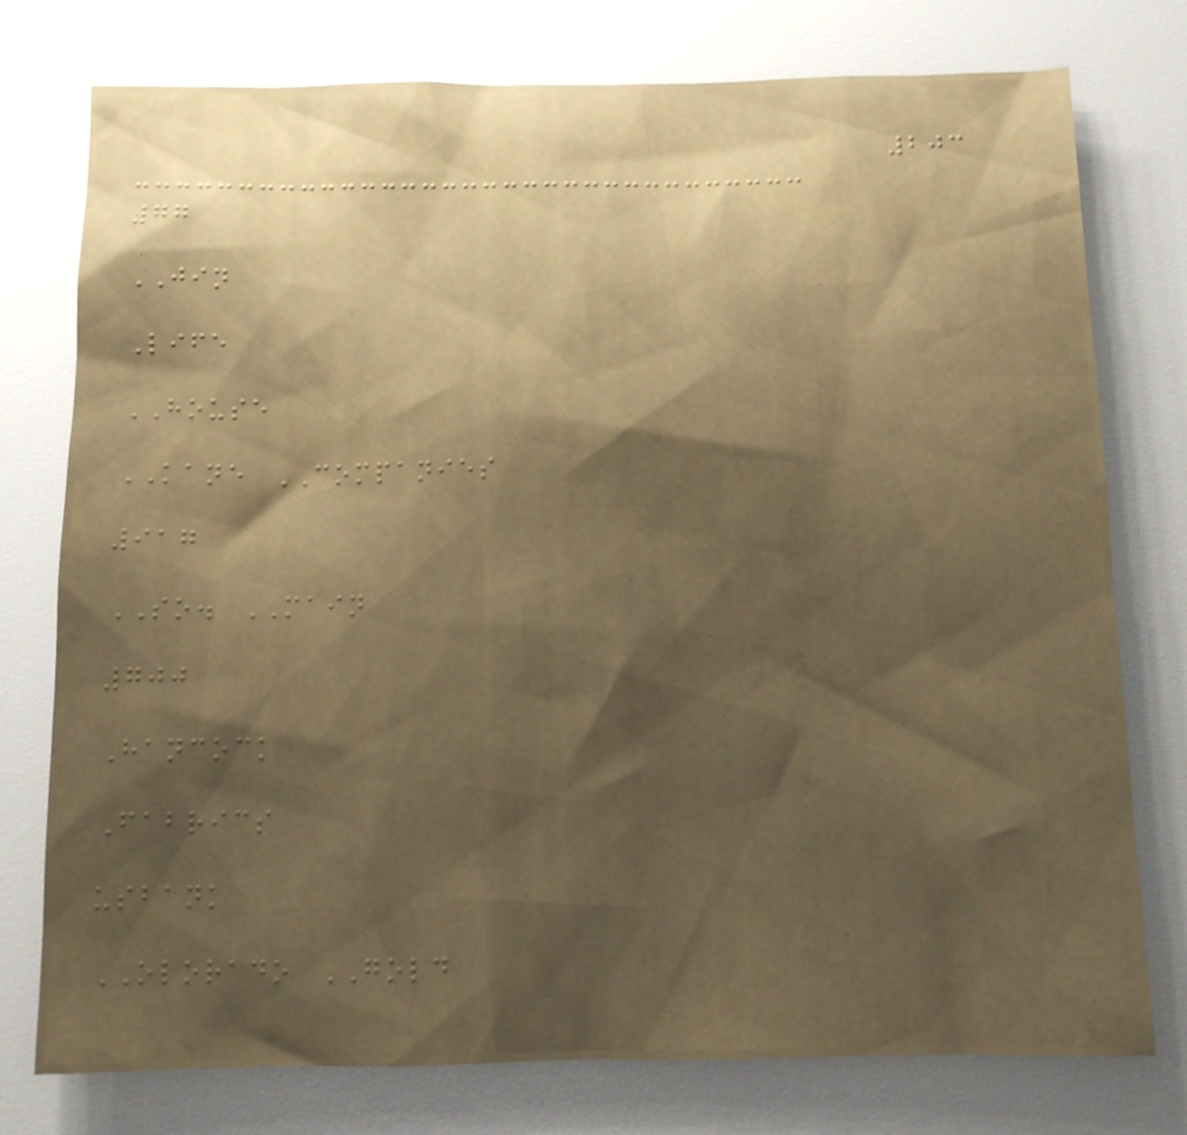203
77
JIN
Life
HOUSE
KANE COMPANIES
917
SO. MAIN
700
Hancock
Fabrics
usbank
OLORADO GOLD
